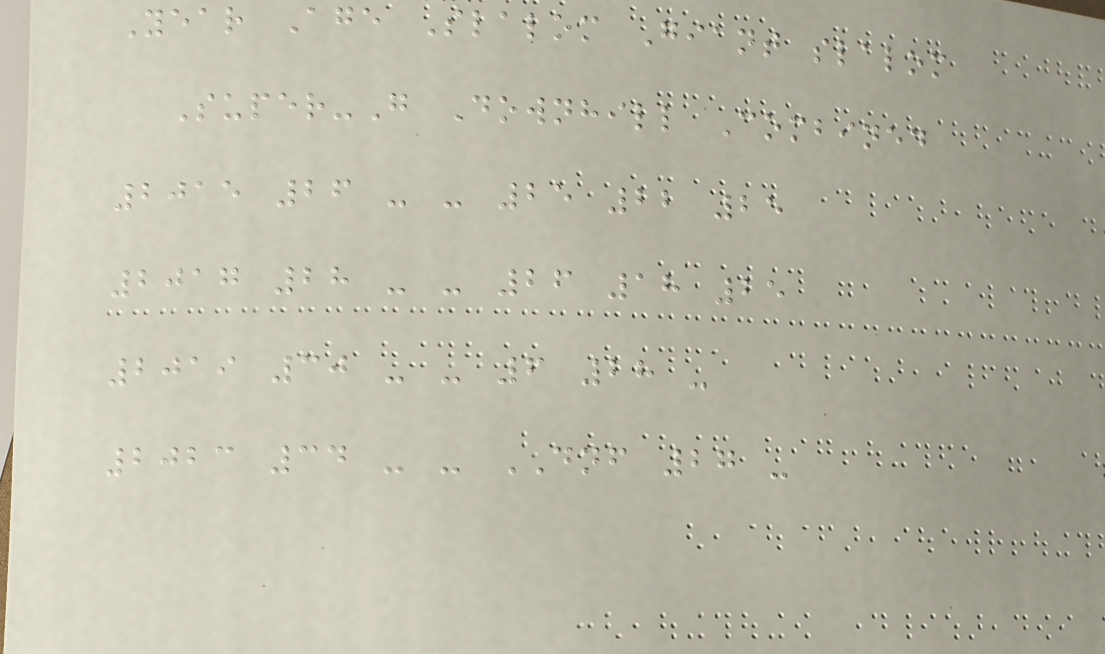Year Age Slalom Giant slalom
Super-G Downhill Combined
2015 26 - - 25 22 25
2017 28 - - 26 18 25
2019 30 - - 6 28 -
2023 34 - - DNF 27 -
